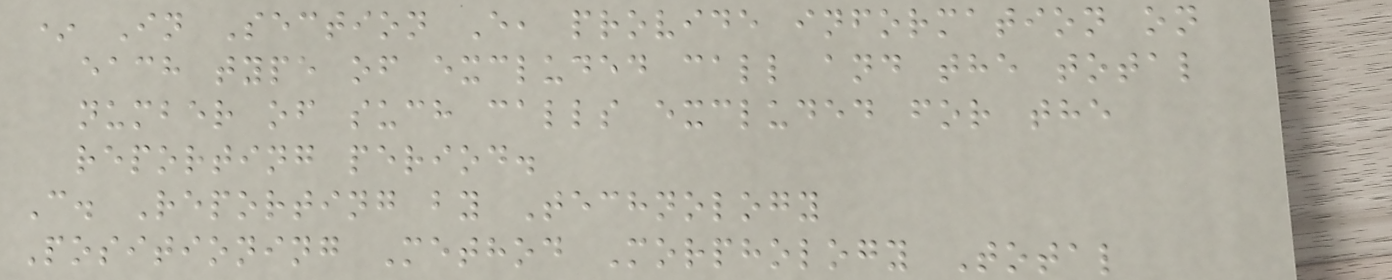* In Section E, provide information on
each type of excluded call and the total
number of such calls excluded for the
reporting period.
C. Reporting by Technology
Positioning Method Morphology Total
